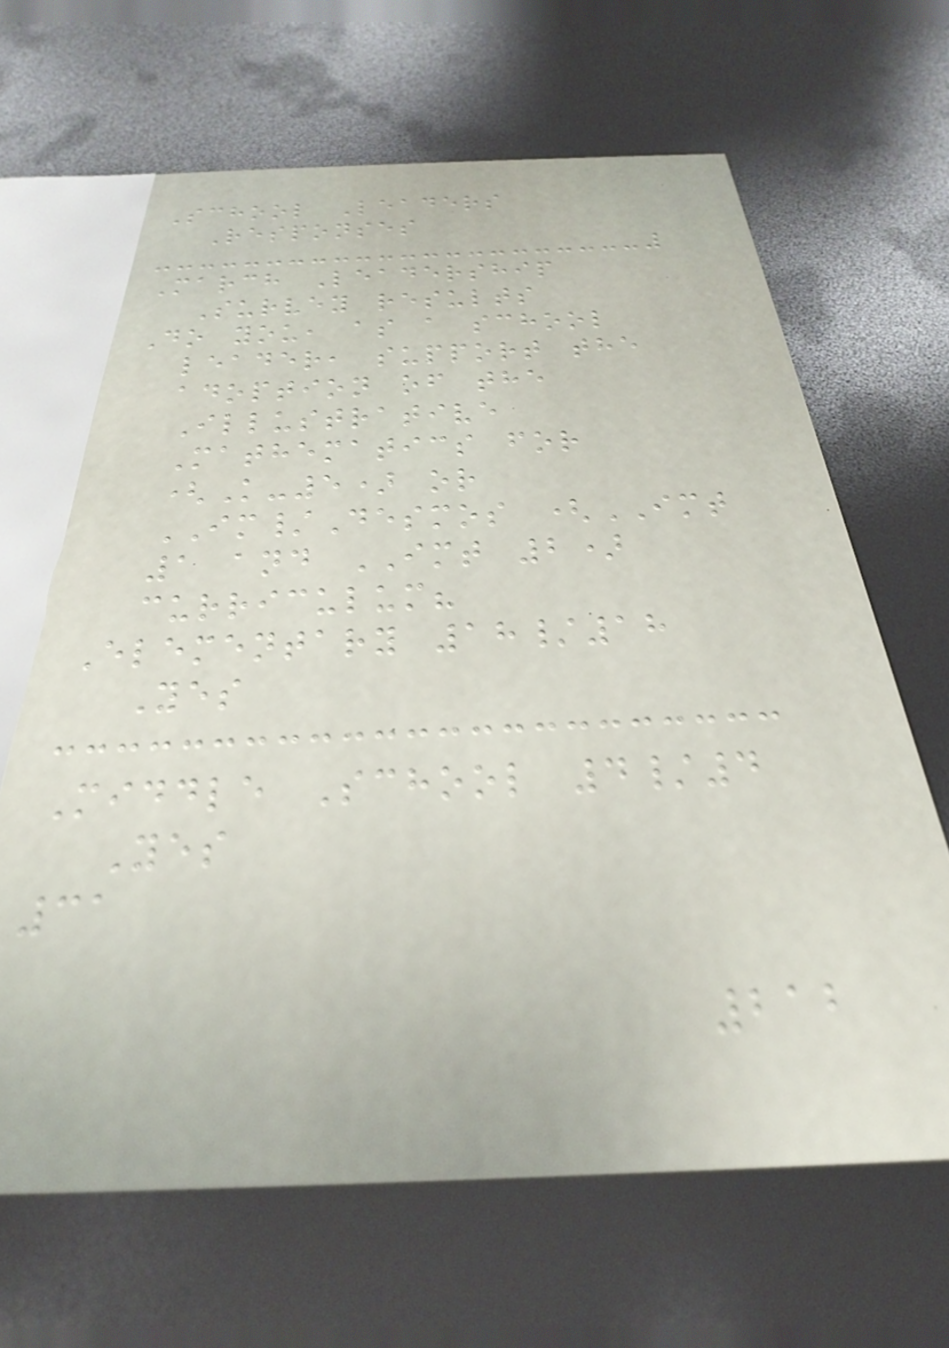School Leaders
Responses
March Leadership
Survey results
Do you, as a school
leader, support the
adoption of the
Illustrative
Mathematics for
(K-5) or
IM/Desmos (IMT
1 and IMT 2)
curriculum?
Elementary 18/18
Yes
Middle School 4/4
Yes
31
212
